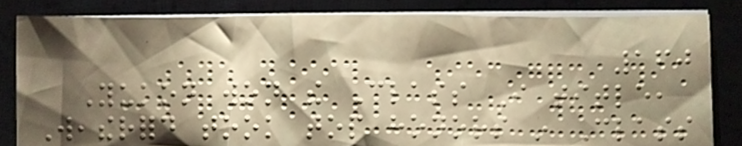160
Yukon won the Class I title,
Weatherford took top honors in Class
